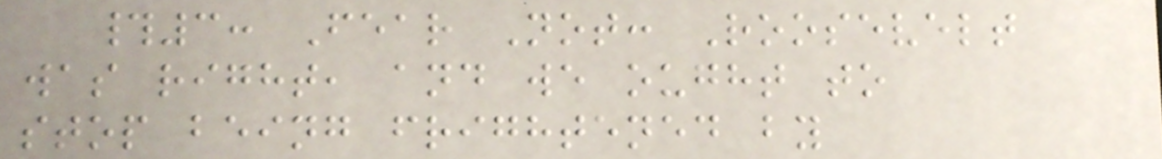#3: Fear Not: Roosevelt
was right, and we ought to
stop being frightened by
